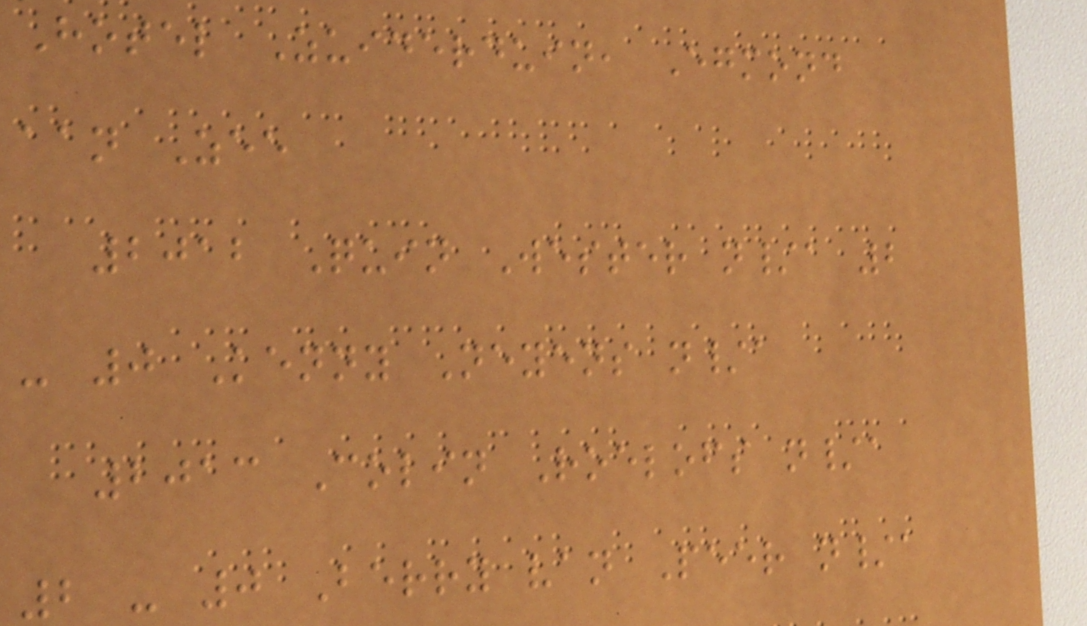Hotel Zuiderduin, Egmond
aan Zee
2012 Quin Wester n/a 2
- 0 Kenny Neyens n/a
2013 Colin Roelofs n/a
2 - 0 Berry van Peer n/a
